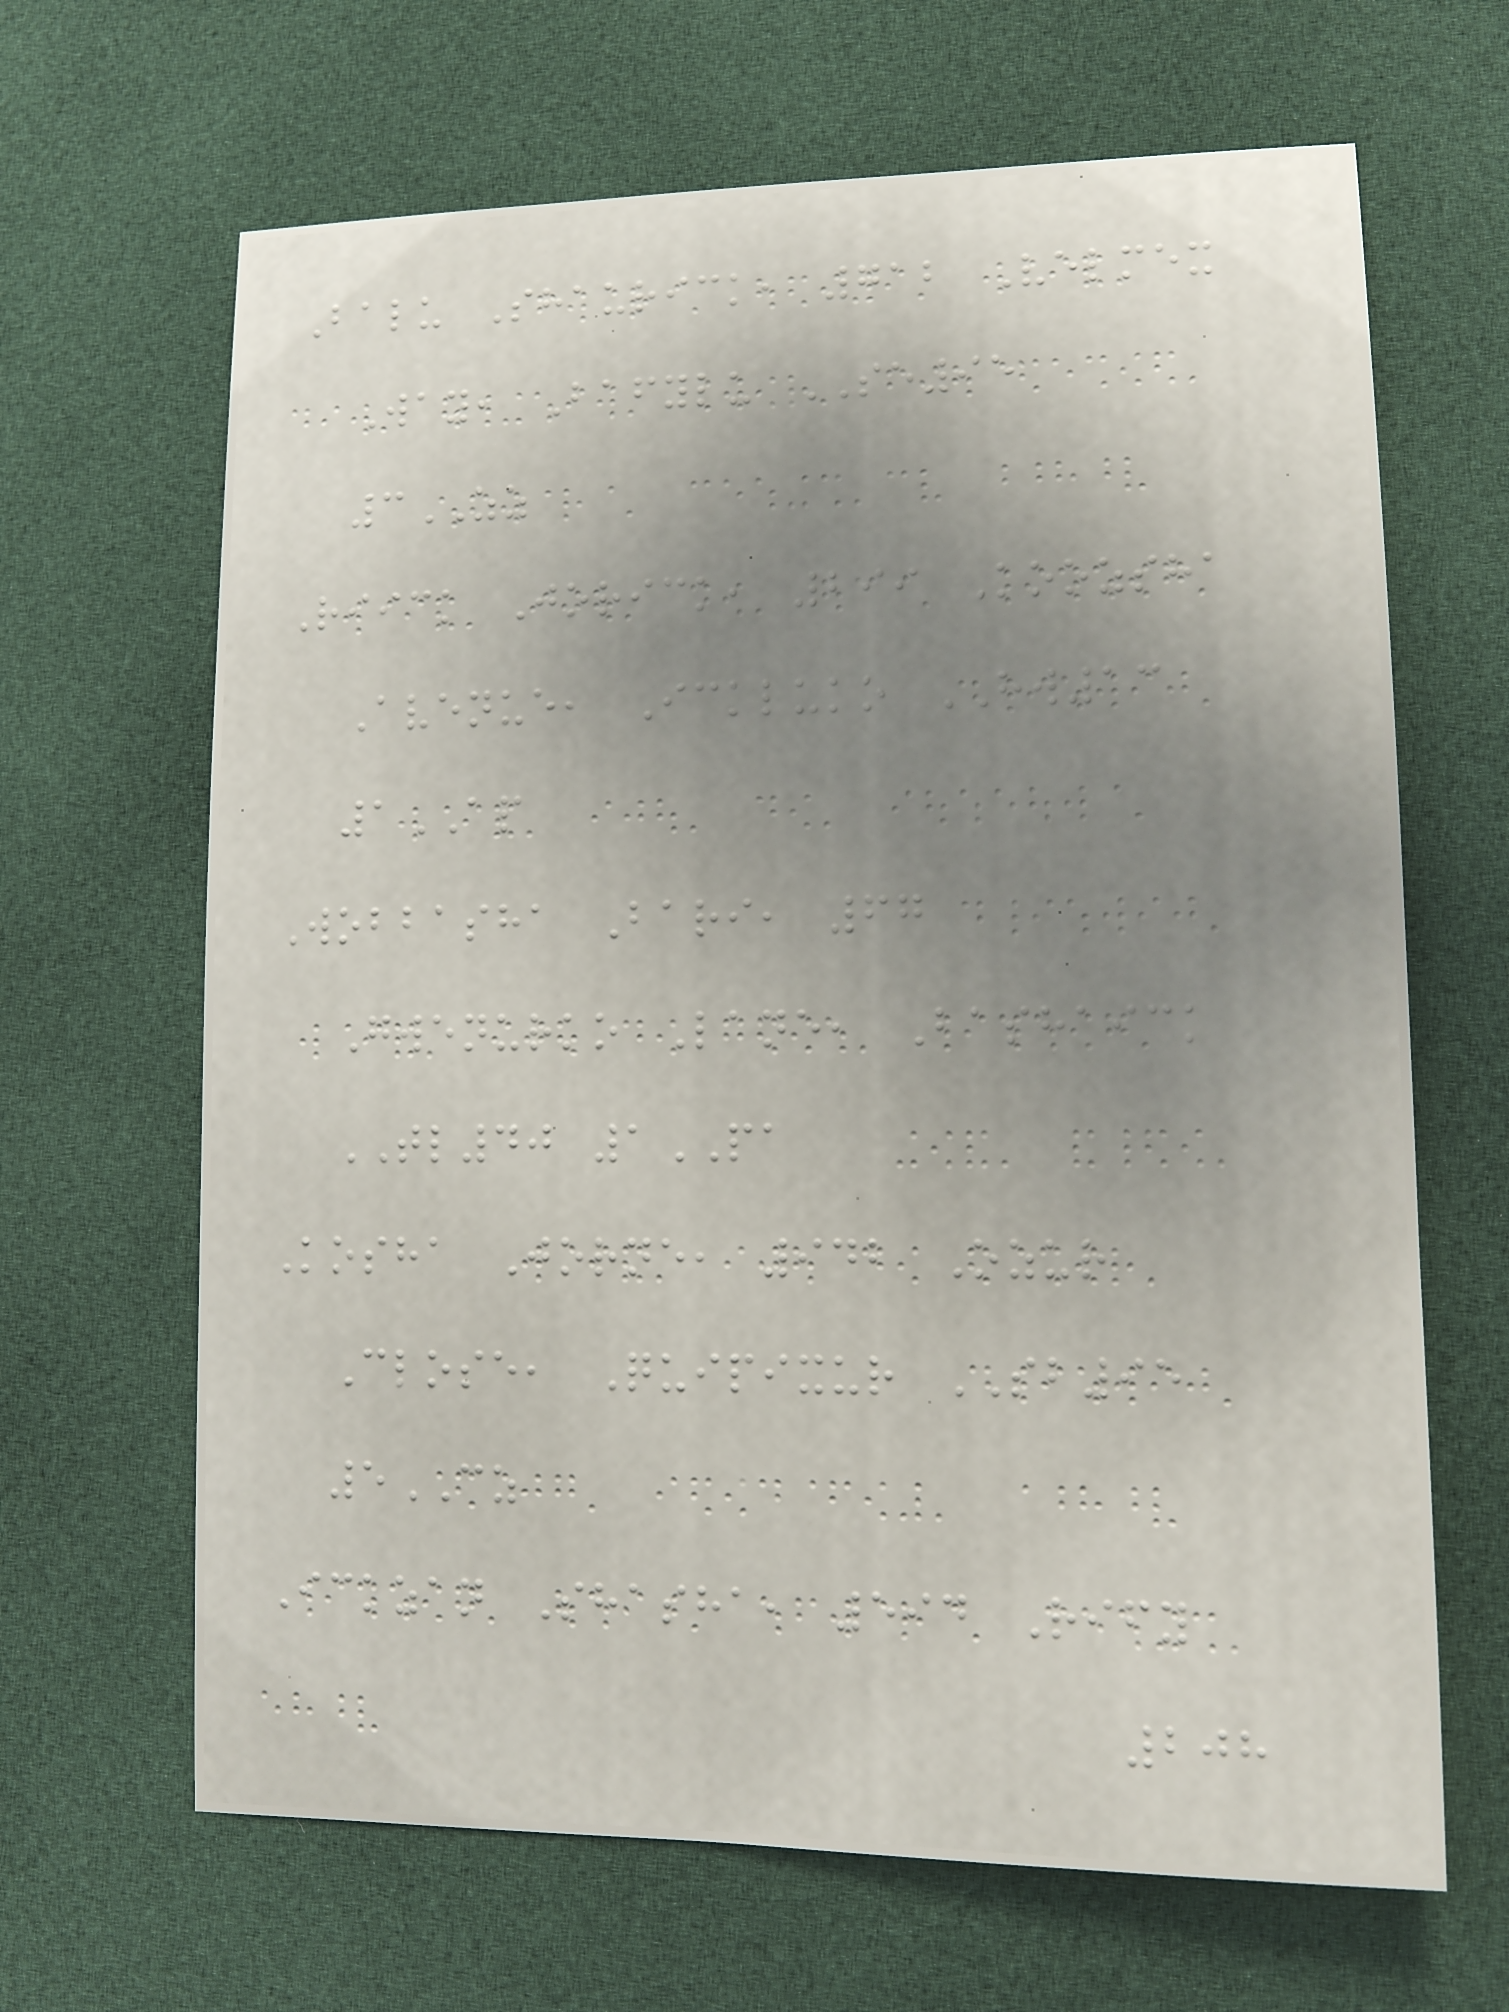Balu Shaurick, 712 Velmex
Way, Bafylu SE95
3ZZ
Riick Jorick, 299 Koozsha
Avenue, Ickluko HW13
1AP
Wobbasha Bari, 67
Gwenurko Lane, Bashaick
TL40 1PA
Kosha Jorne, 942 Ozur
Close, Quipixur SB95
5CZ
Ickzan Shasha, 594 Rify
208
